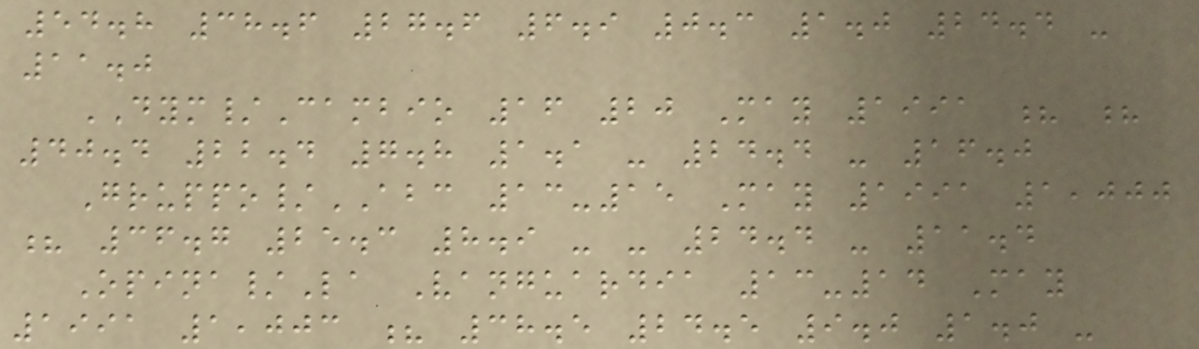54.8 38.6 27.6 6.9 0.3 1.0 24.4 -
11.0
DYM/Cambio 16 20 May 1991 ? ?
40.4 22.4 7.8 1.1 - 24.4 - 16.0
Gruppo/ABC 13-15 May 1991 1,000
? 36.7 25.3 8.9 - - 24.4 - 11.4
Opina/La Vanguardia 13-14 May
1991 1,003 ? 38.5 24.5 9.0 1.0 -
